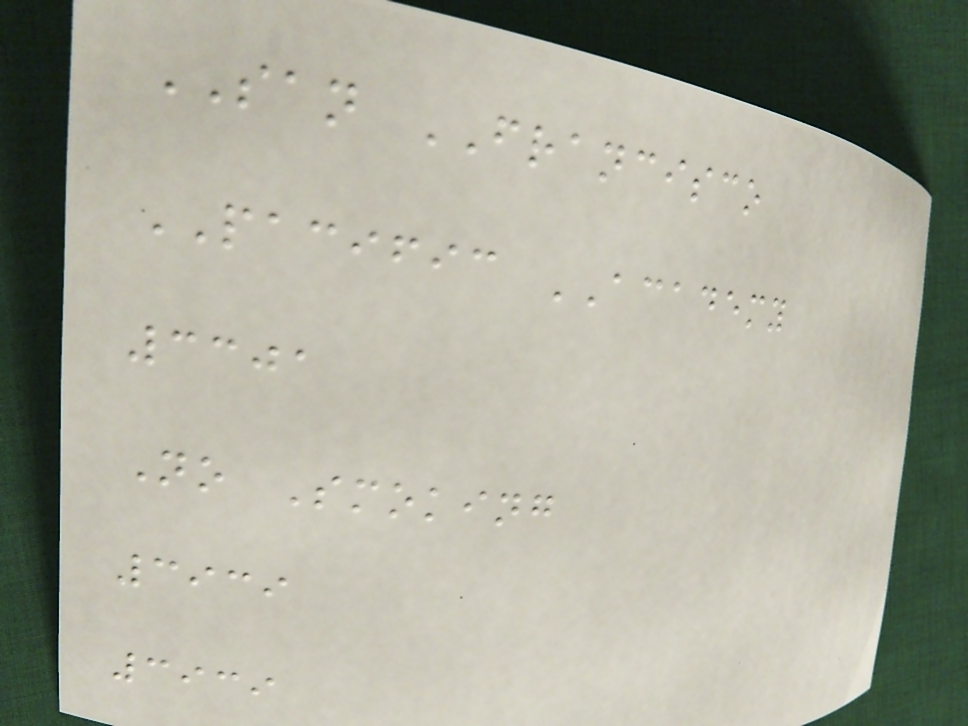SAN FRANCISCO
PACIFIC ACADEMY
3301
No Smoking
3939
3939
